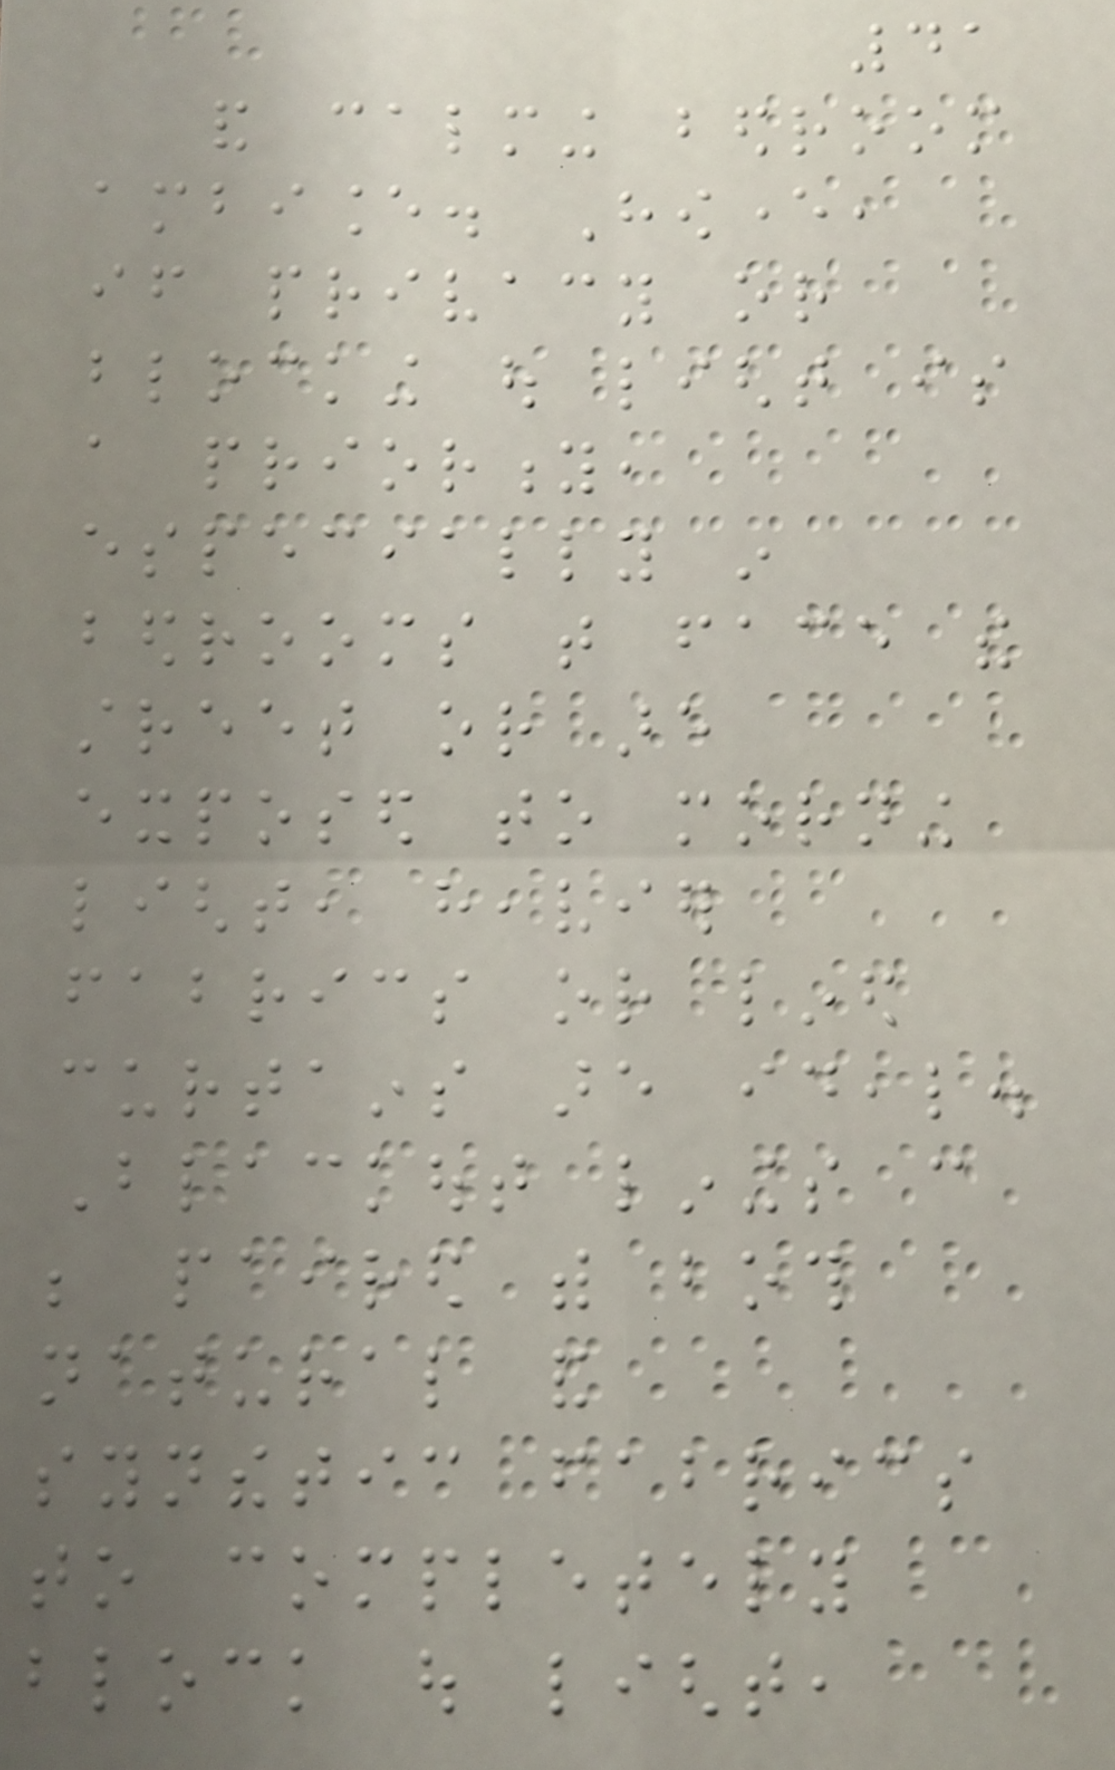41
and calming bedroom
ambiance. However,
if privacy or
blocking out light is
a priority,
especially in
bedrooms that face the
street or are
exposed to morning
light, heavier
fabrics or lined
curtains are ideal.
Blackout linings can
be paired with both
natural and
synthetic fabrics
to completely
block out light,
